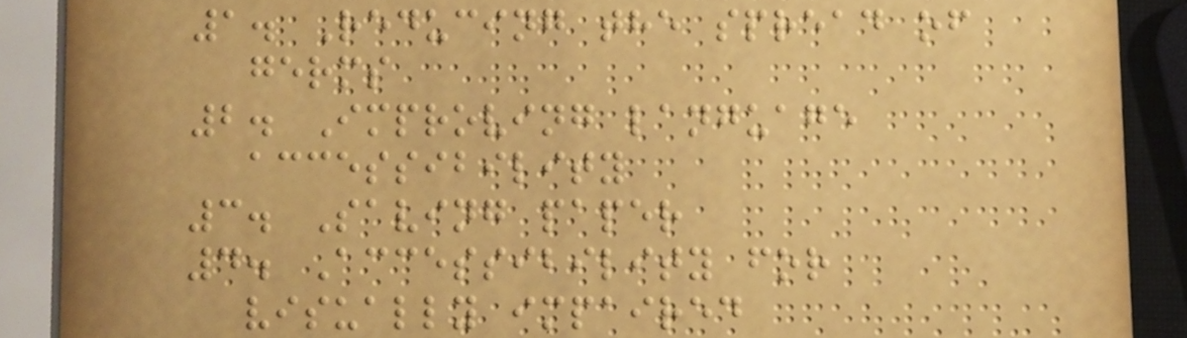1. Reducing the spread of
germs
2. Improving language
accessibility
3. Saving paper
4. Accessibility for
visually impaired
